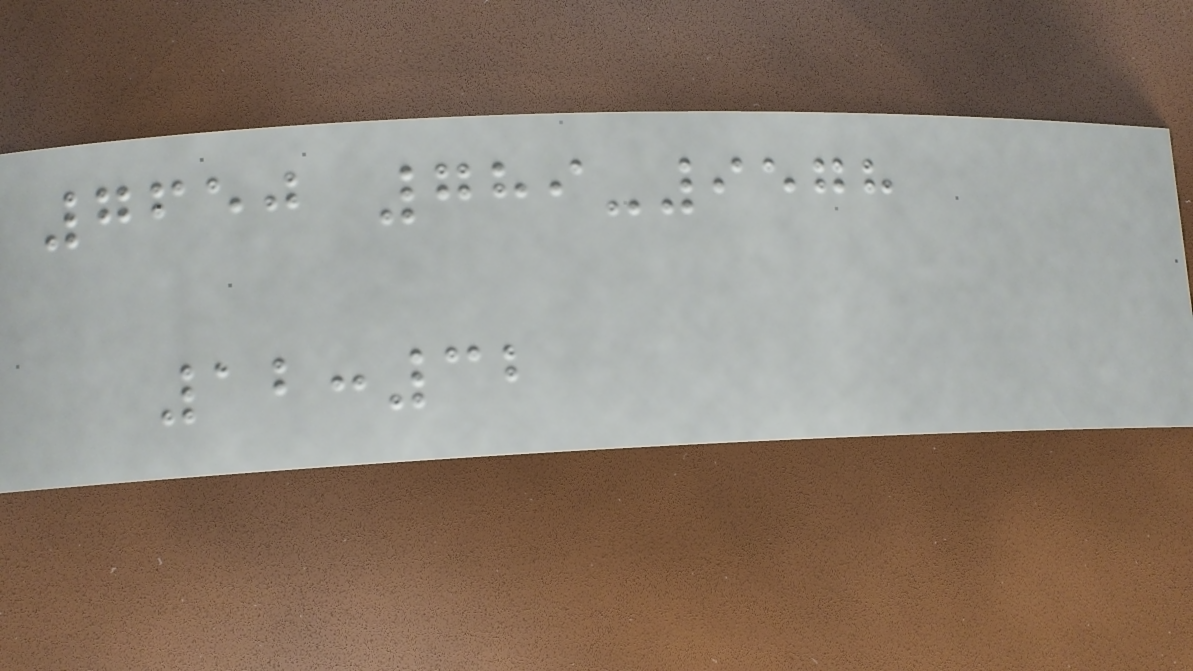7650 789-9578
12:32
